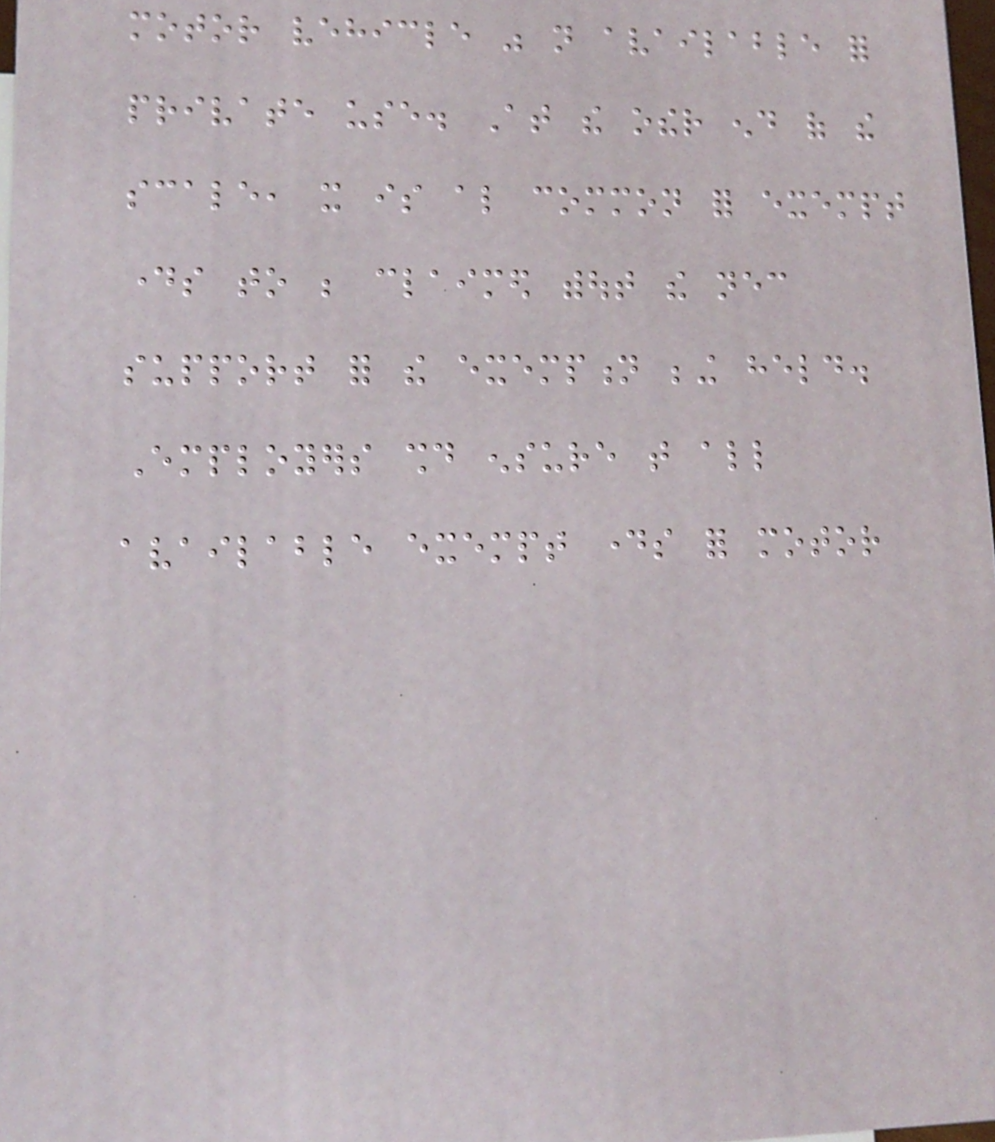motor vehicle was not available for
private use. At the other end of the
scale, it is also common for exempt
days to be claimed without the necessary
support for the exemption being held.
Employers should ensure that all
available exempt days for motor
